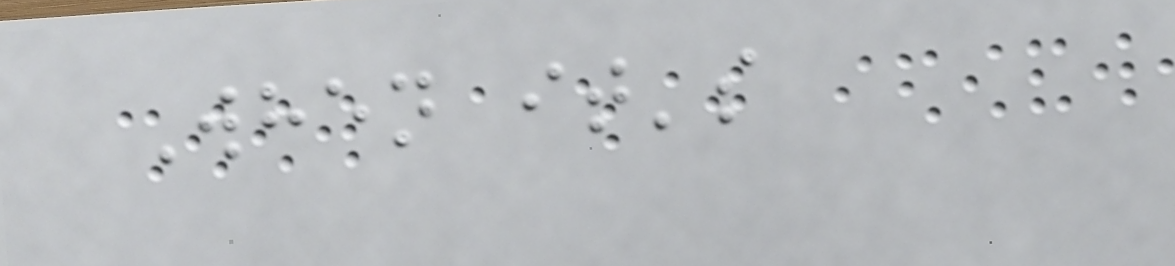When it's
